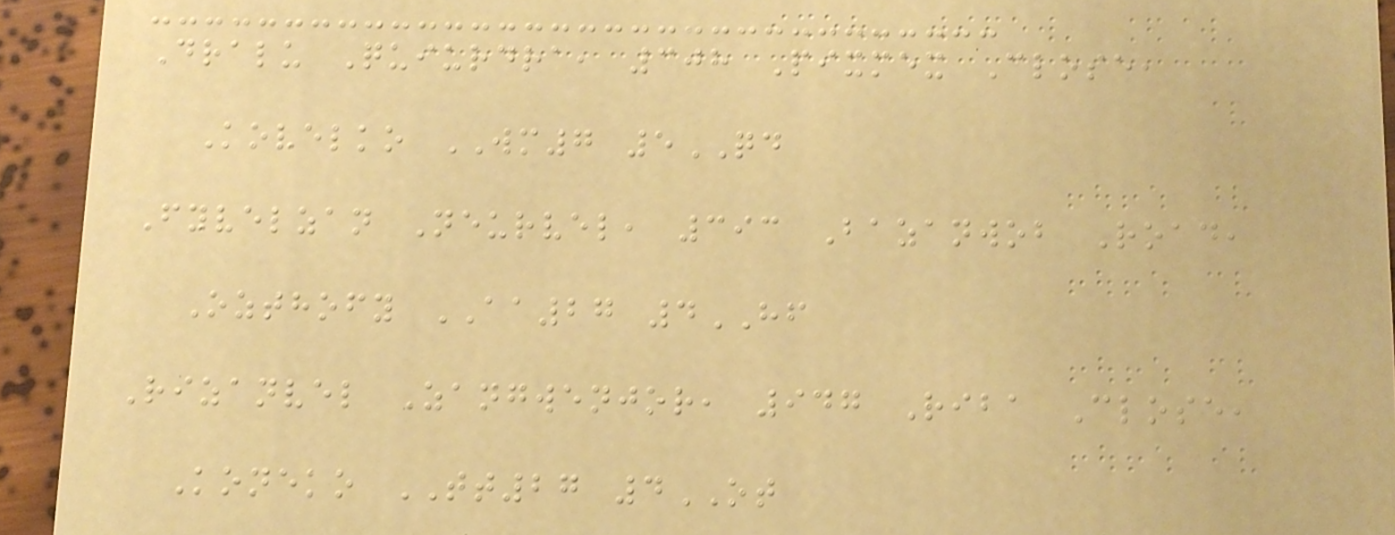Dralu Quiurdra, 308 Pixmex Close,
Kovelko WM7 5QD
Fyvelzan Neurvel, 393 Bazanwob Road,
Ozthofy AA27 4HF
Rizanvel Zangwenjor, 947 Riba Close,
Koneko TT27 4OT
